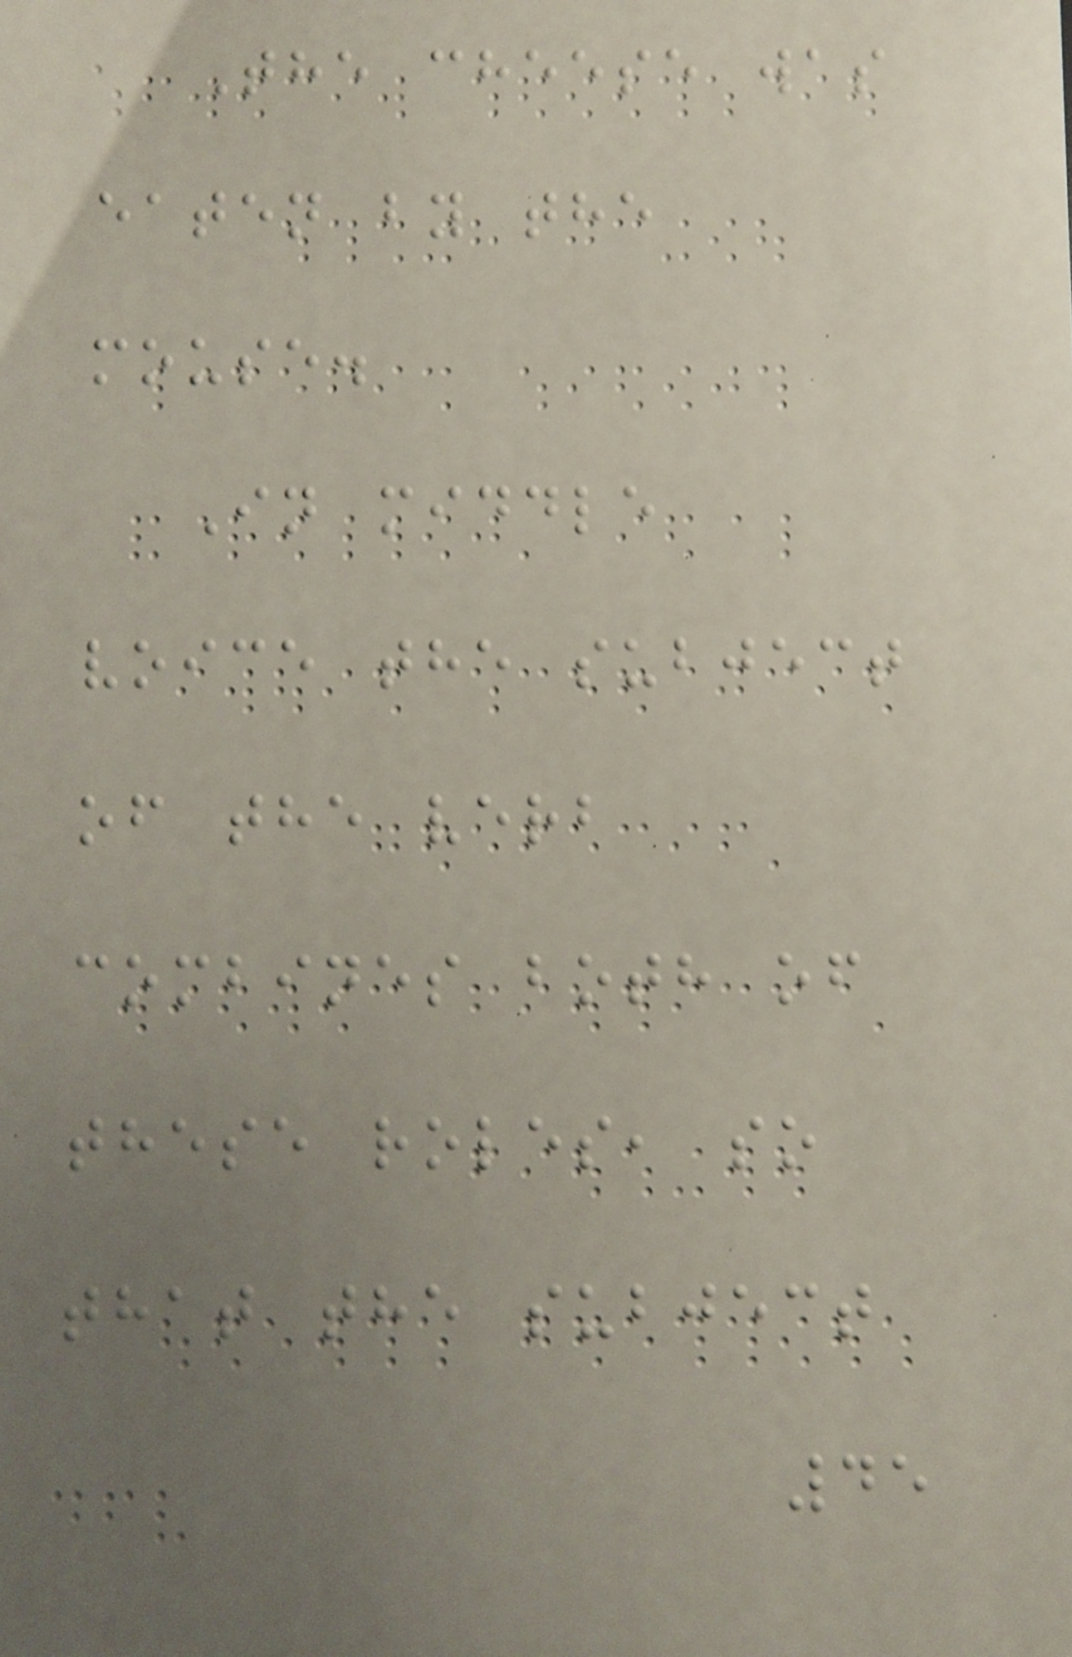The cheese was
eaten by the
mouse.
In middle
voice the subject
of the verb
combines both of
these roles, so
that the subject
45
